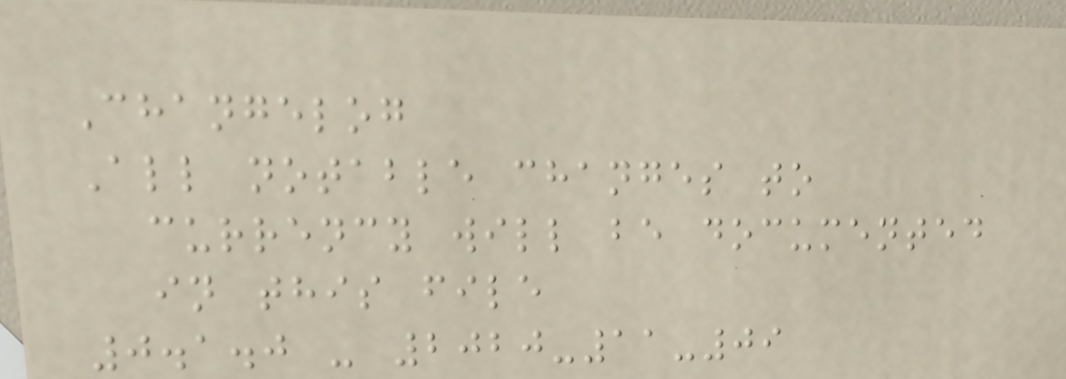Changelog
All notable changes to
currency will be documented
in this file
0.1.0 - 2020-11-09
